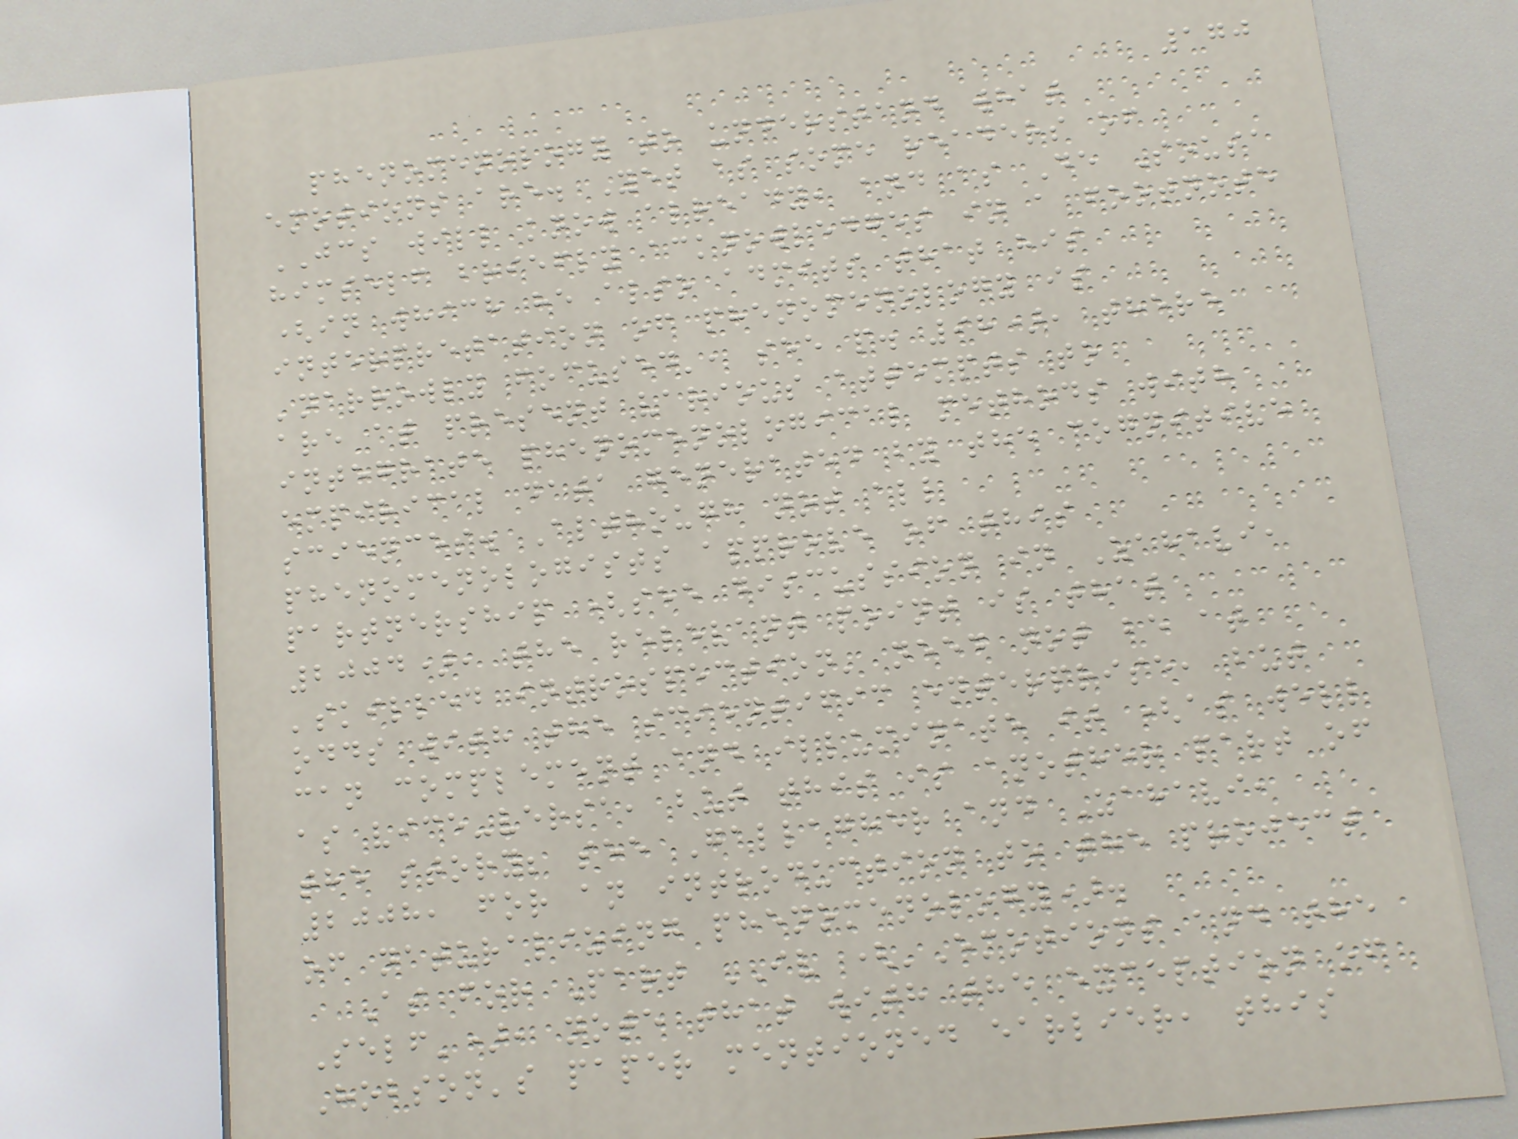170
phenomenology to understand what
emotions are. Yet as some readers of
JCS will know already, and as De Sousa
himself briefly acknowledges in a footnote
(in which he also admits that his
interpretation of phenomenology is
'narrowly focused', see p. 98), there
are at present various attempts to
integrate phenomenological methods with
empirical data generated by the cognitive
sciences. Although not all
phenomenologists approve of this
partnership (see discussion in Zahavi,
2004), the relevant point is that
'skilled introspection' need not be at
odds with the scientific enterprise, but
can complement and illuminate it (as well
as vice-versa, but this is another part of
the story; see Gallagher and Zahavi,
2008, for an introduction to the project
of naturalizing phenomenology).
As for Part IV ('Emotions and the
Self'), note that with the exception of
Hobson's paper mentioned earlier, this
